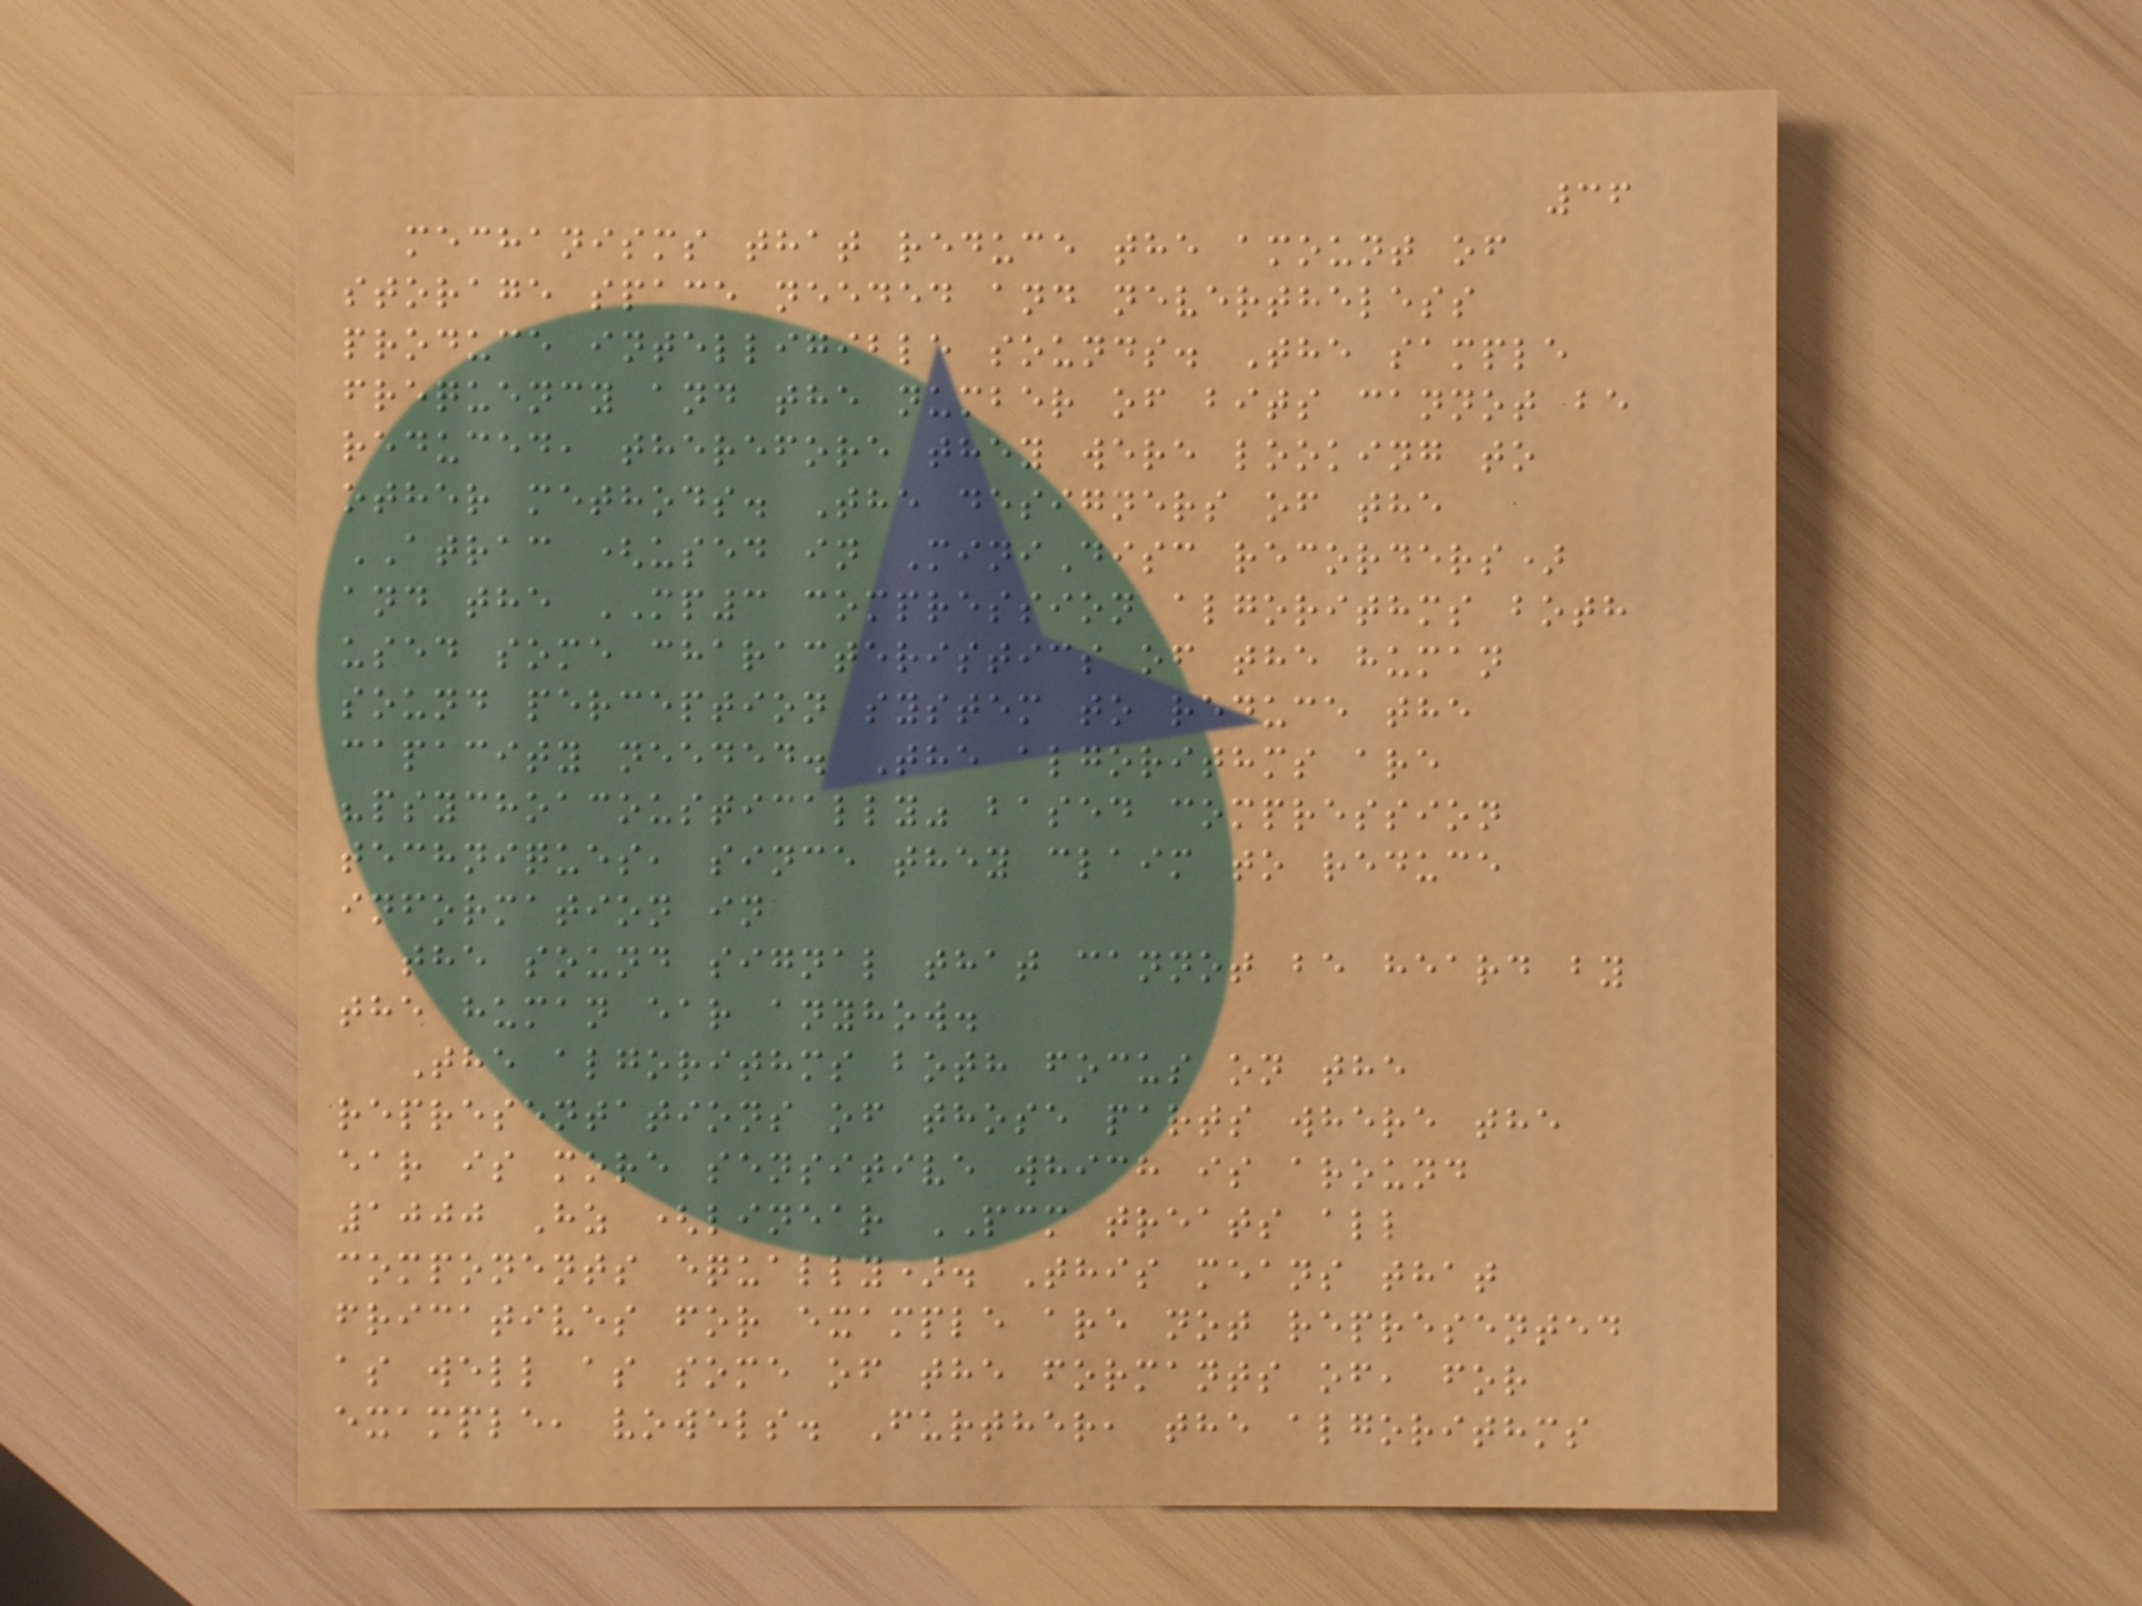36
mechanisms that reduce the amount of
storage space needed and nevertheless
produce intelligible sounds. The sample
frequency and the number of bits cannot be
reduced, therefore they were looking to
other methods. The designers of the
ATRAC (used in MiniDisc recorders)
and the MP3 compression algorithms both
used some characteristics of the human
sound perception system to reduce the
capacity needed. The algorithms are
"psychoacoustically" based compression
techniques, since they claim to reduce
information in
the sound signal that cannot be heard by
the human ear anyhow.
The algorithms both focus on the
representations of those parts where the
ear is more sensitive which is around
1000 Hz (linear PCM treats all
components equally). This means that
fricatives for example are not represented
as well as some of the formants of, for
example, vowels. Further, the algorithms
